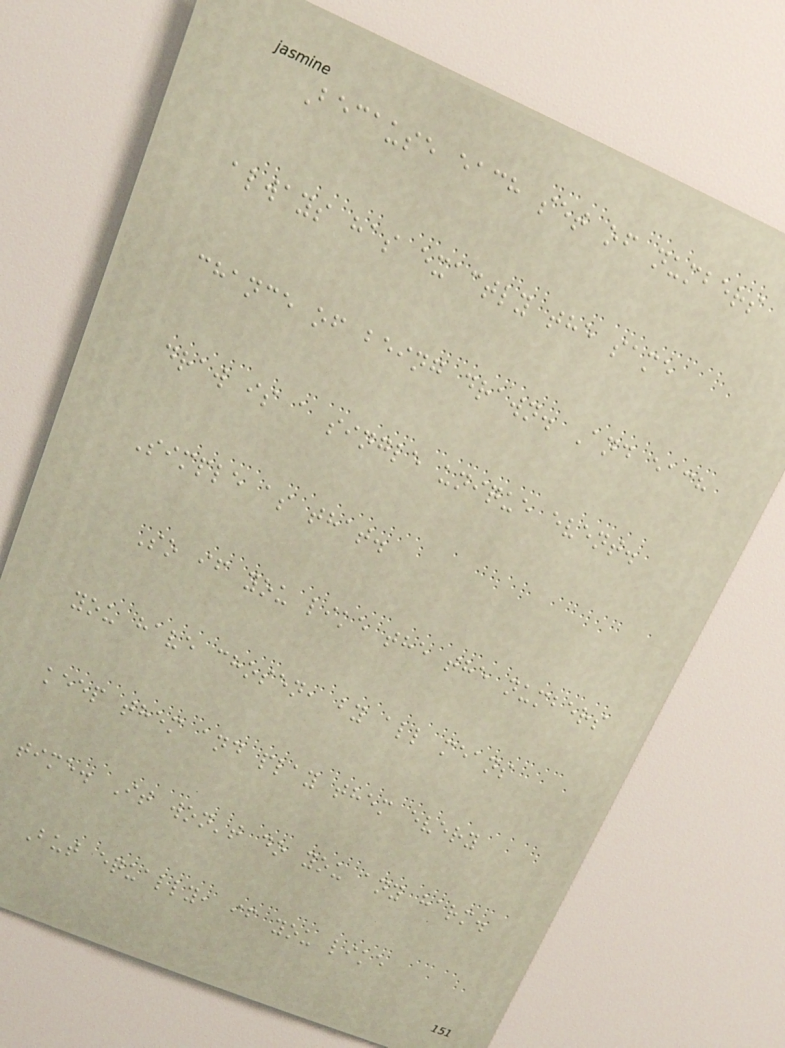Because each set of numbers
always has exactly the same
chance of being drawn. And each
draw is a single unique event.
Simple as that.
So if you like the the numbers
you have chosen, by all means
keep them and play them every
time. It won't do you any harm.
But equally, if you like
